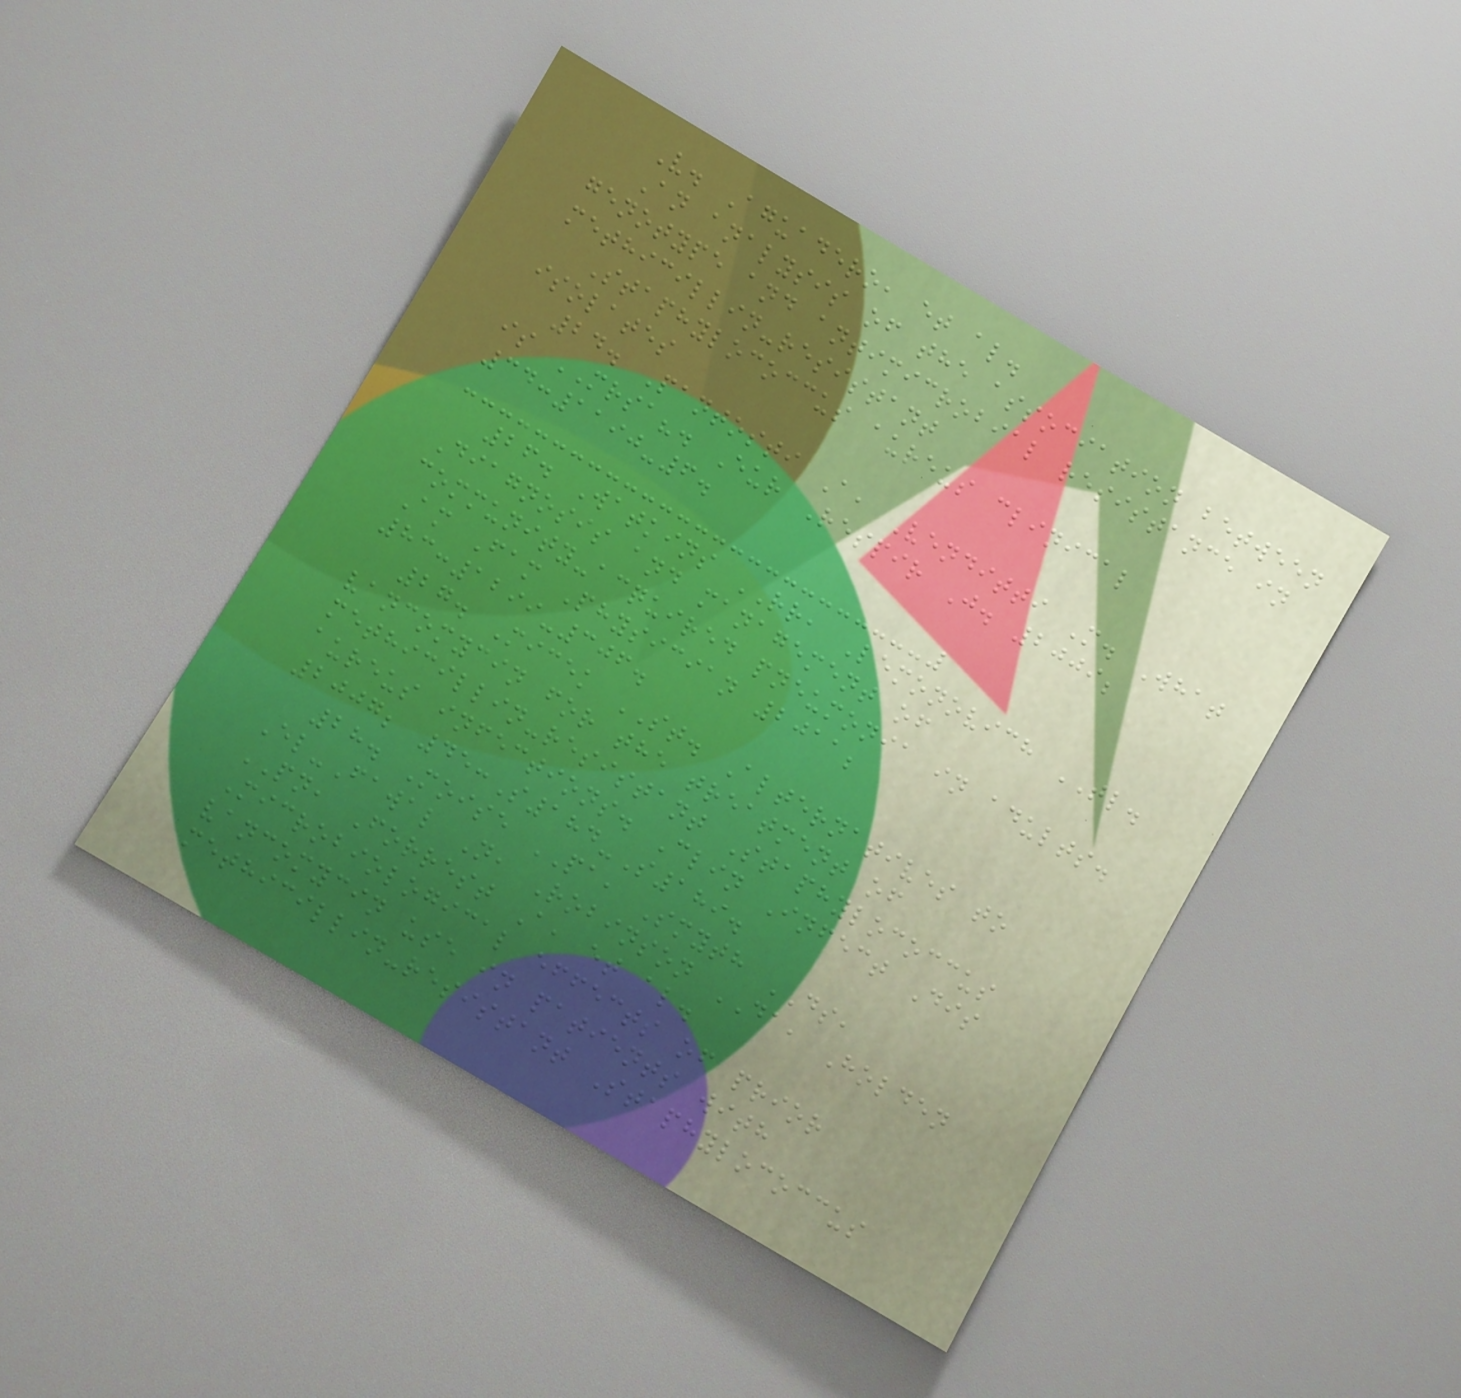V. Aguadero, et al.
An analysis of the association between
genotype and antimicrobial resistance in
methicillin-resistant
Staphylococcus aureus clinical
isolates
24. Pantosti A, Venditti M. What
is MRSA?. Eur Respir J. 2009;
34:1190-6.
26. Watkins RR, Lemonovich TL.
Diagnosis and management of
community-acquired pneumonia in adults.
Am Fam Physician 2011;
83:1299-306.
27. Micek ST. Alternatives to
vancomycin for the treatment of
methicillin-resistant Staphylococcus
aureus infections. Clin Infect Dis
2007; 45:S184-S189.
28. Moise PA, Smyth DS,
El-Fawal N, Robinson DA, Holden
PN, Forrest A, et al.
Microbiological effects of prior
vancomycin use in patients with
methicillin-resistant Staphylococcus
